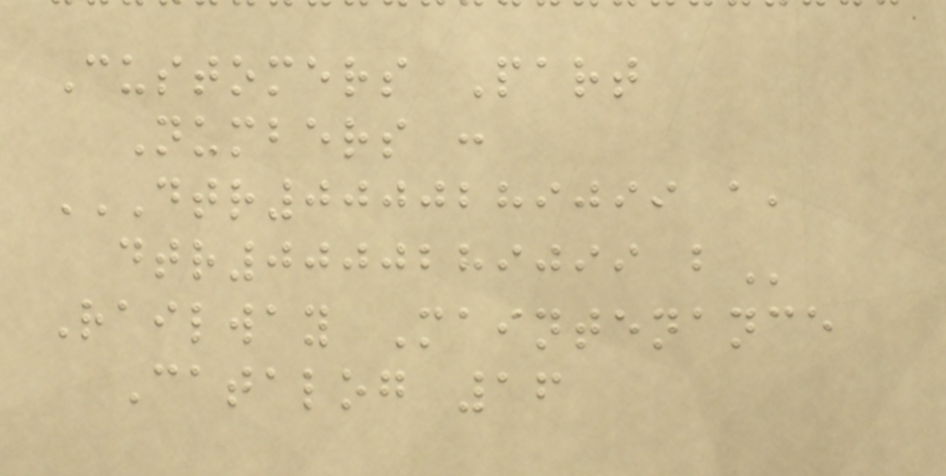Customers Part
Numbers :
DTR0000289099 A,
DTR0000289099 B
Railway Maintenance
Catalog 16
